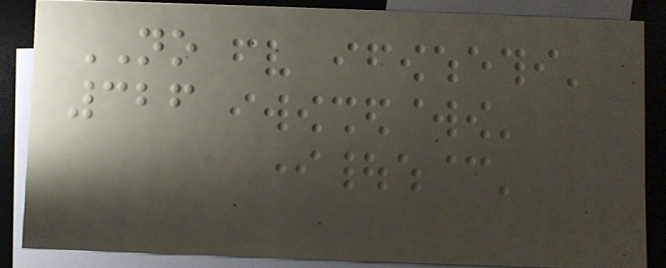NO
326
